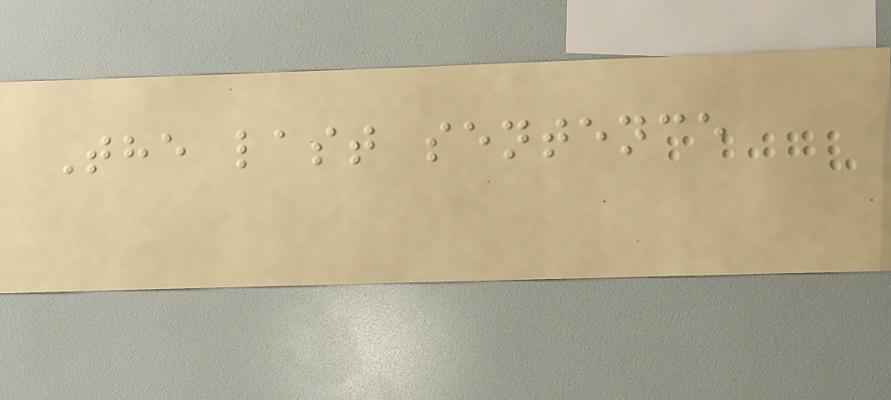The last sentence
